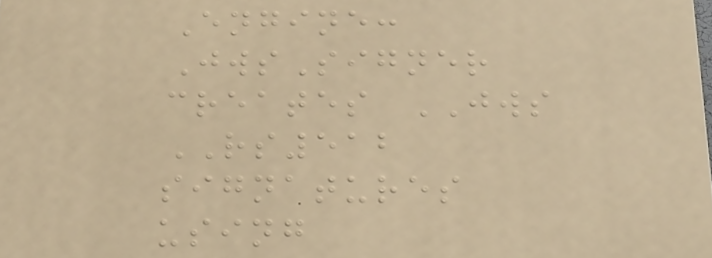Engine:
JwsSigner
creates JWS
RS512
signatures
using
